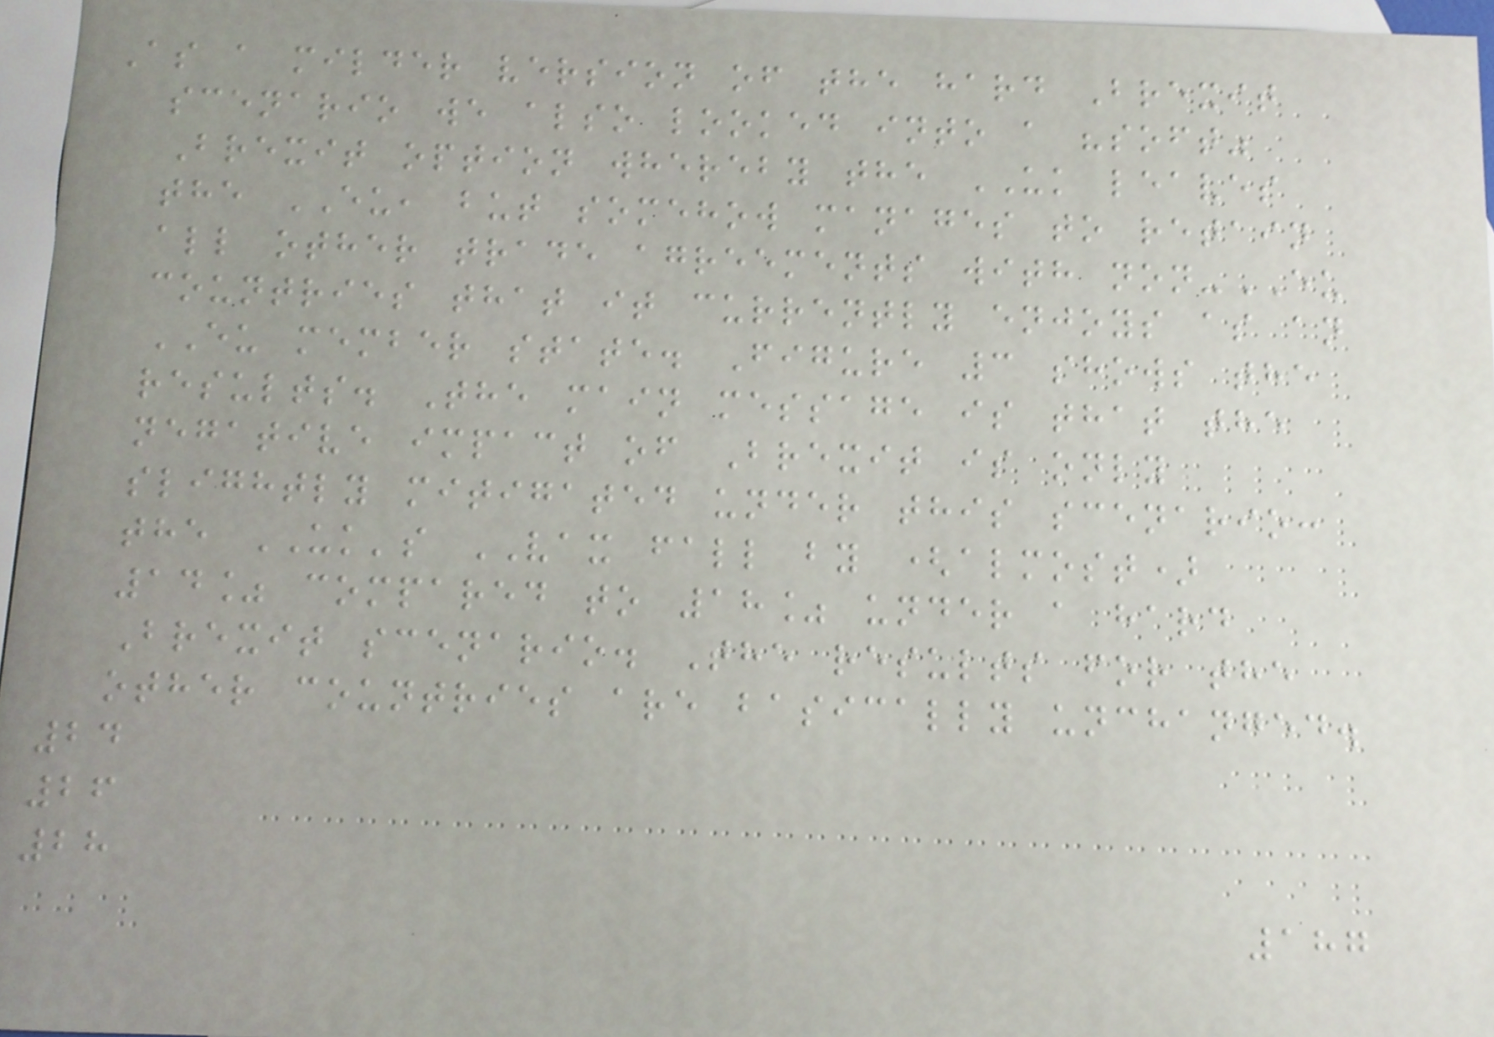As a milder version of the hard Brexit
scenario we also looked into a "soft"
Brexit option whereby the UK leaves
the EU, but somehow manages to retain
all other trade agreements with non-EU
countries that it currently enjoys as an
EU member state. Figure 3 shows the
results. The main message is that the
negative impact of Brexit is only
slightly mitigated under this scenario:
the UK's VAX fall by (almost)
14% compared to 18% under a hard
Brexit scenario. The results for the
other countries are basically unchanged.
24
26
28
187
